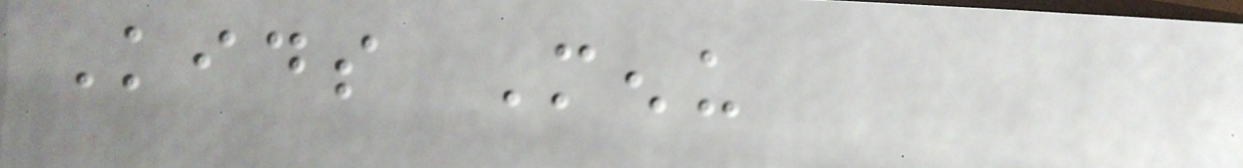Kids Menu
